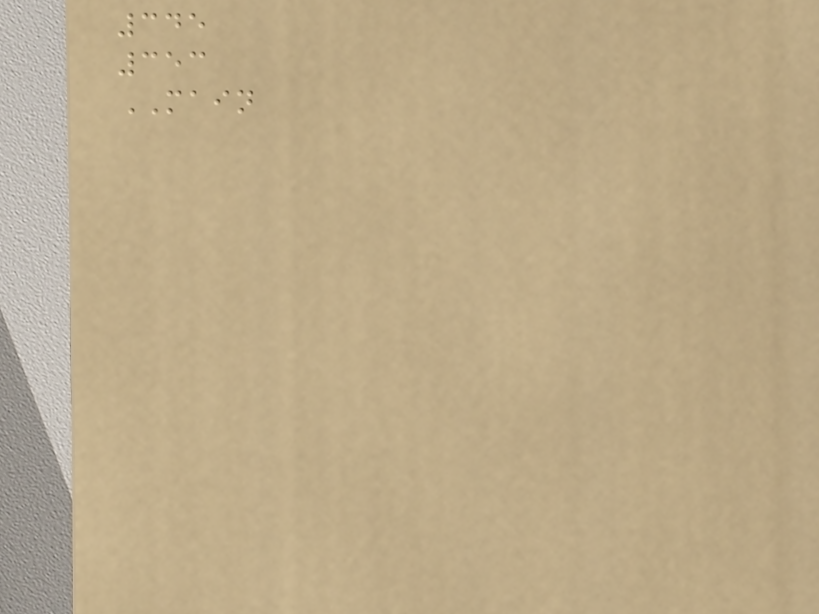345
353
MAIN
